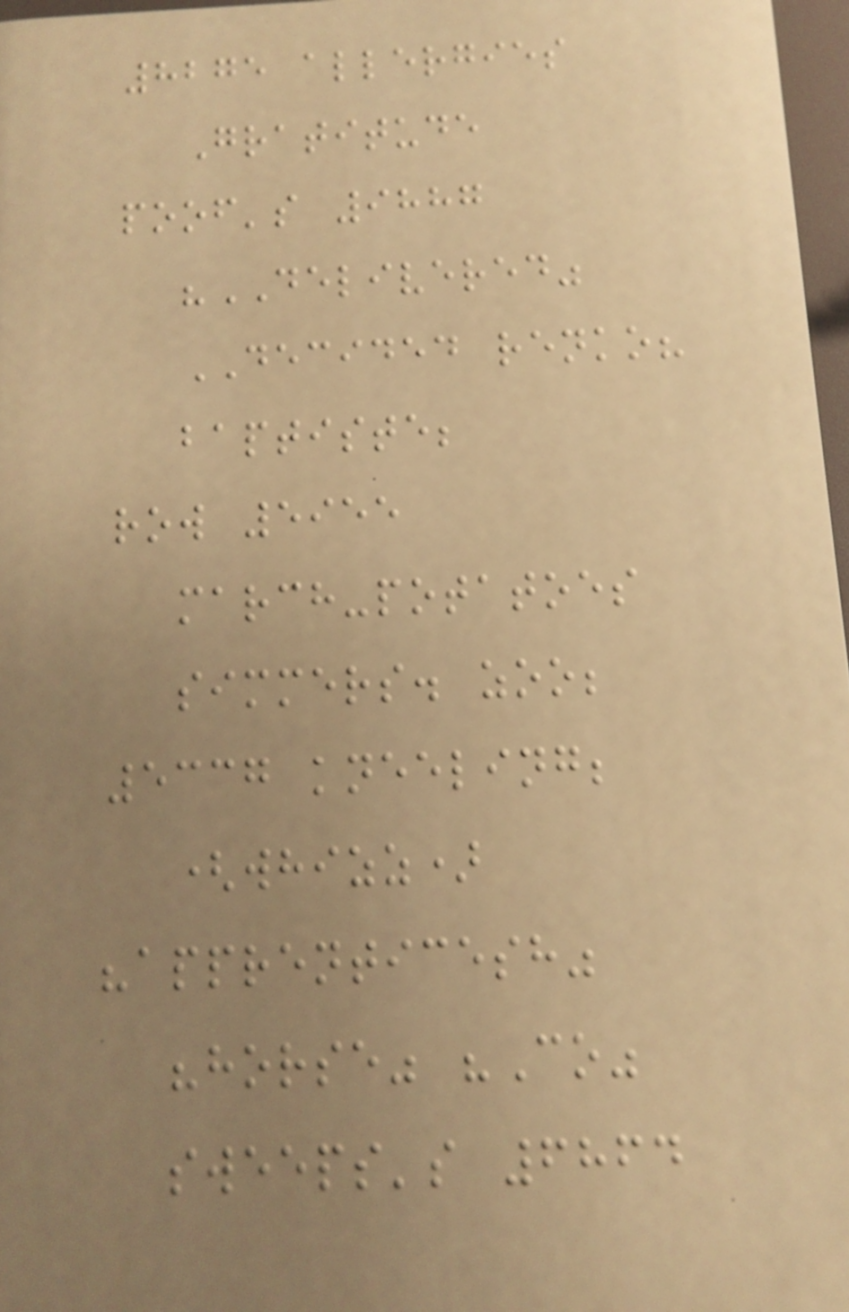8275 allergies
Gratitude
poof's 9887
"DELIVERED"
DECIDED renko?
baptiste;
row 5955
march-potatoes
simmers. zoo;
5337 kneeling;
(whizz)
"apprenticesh"
"horse" "Co"
sweeps's 6864
